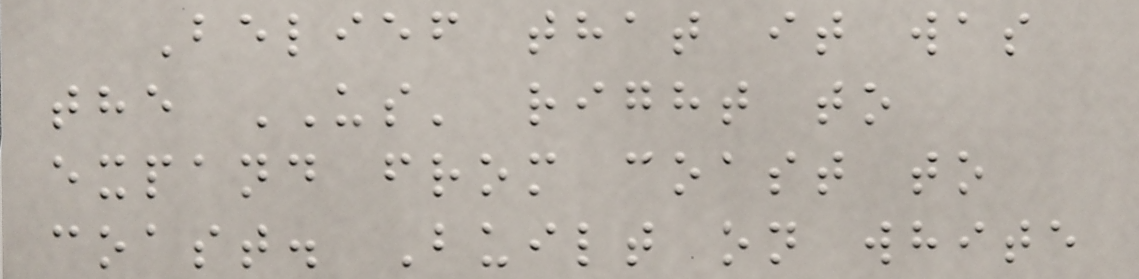Belief that it was
the US' right to
expand from coast to
coast. Built on white
